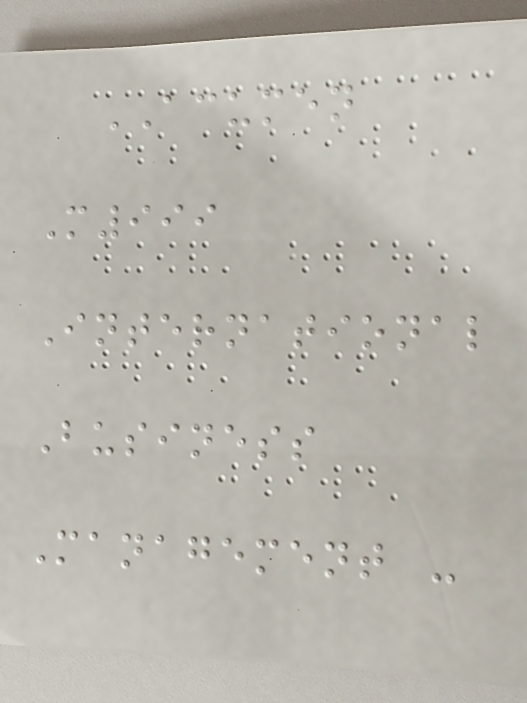ACUMEN
M999
International
Business
Management -
